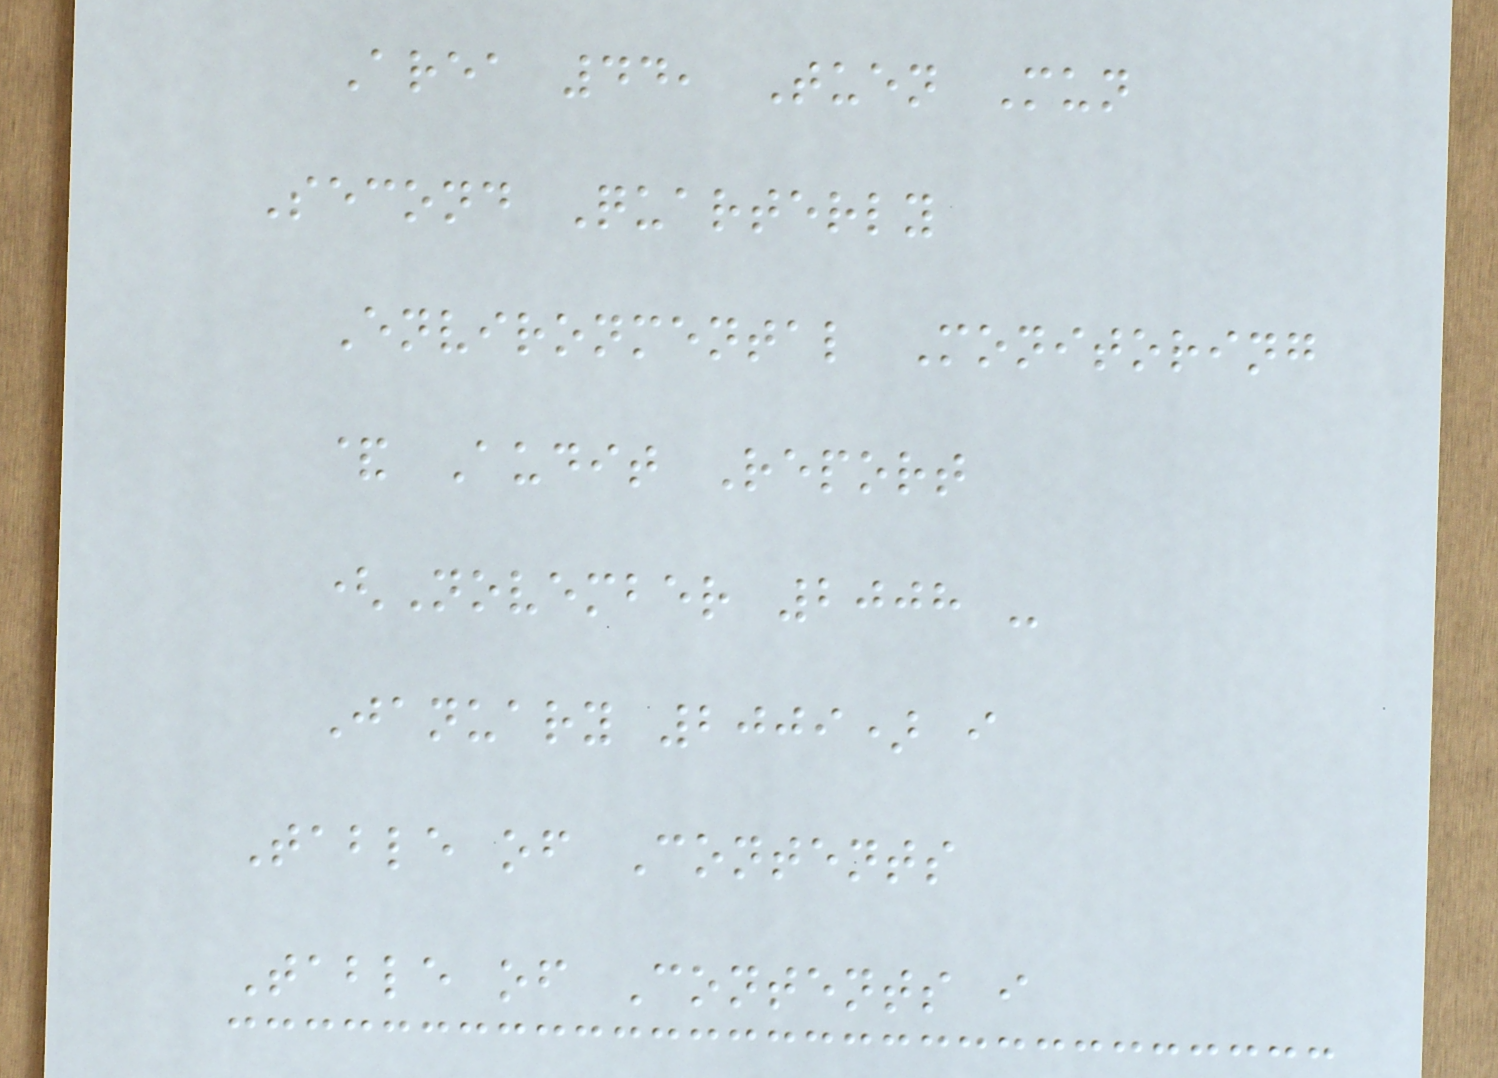Area 44, Tuen Mun
Second Quarterly
Environmental Monitoring
& Audit Report
(November 2008 -
January 2009) i
Table of Contents
Table of Contents i
